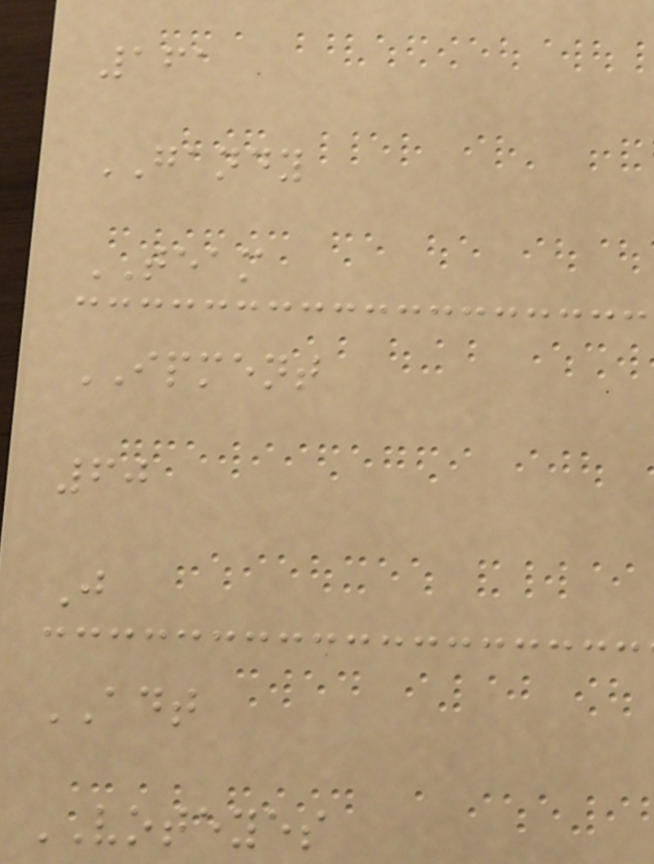161
GANDY
TEAM
IPMENT
60
J
ADT
VOTEYES
